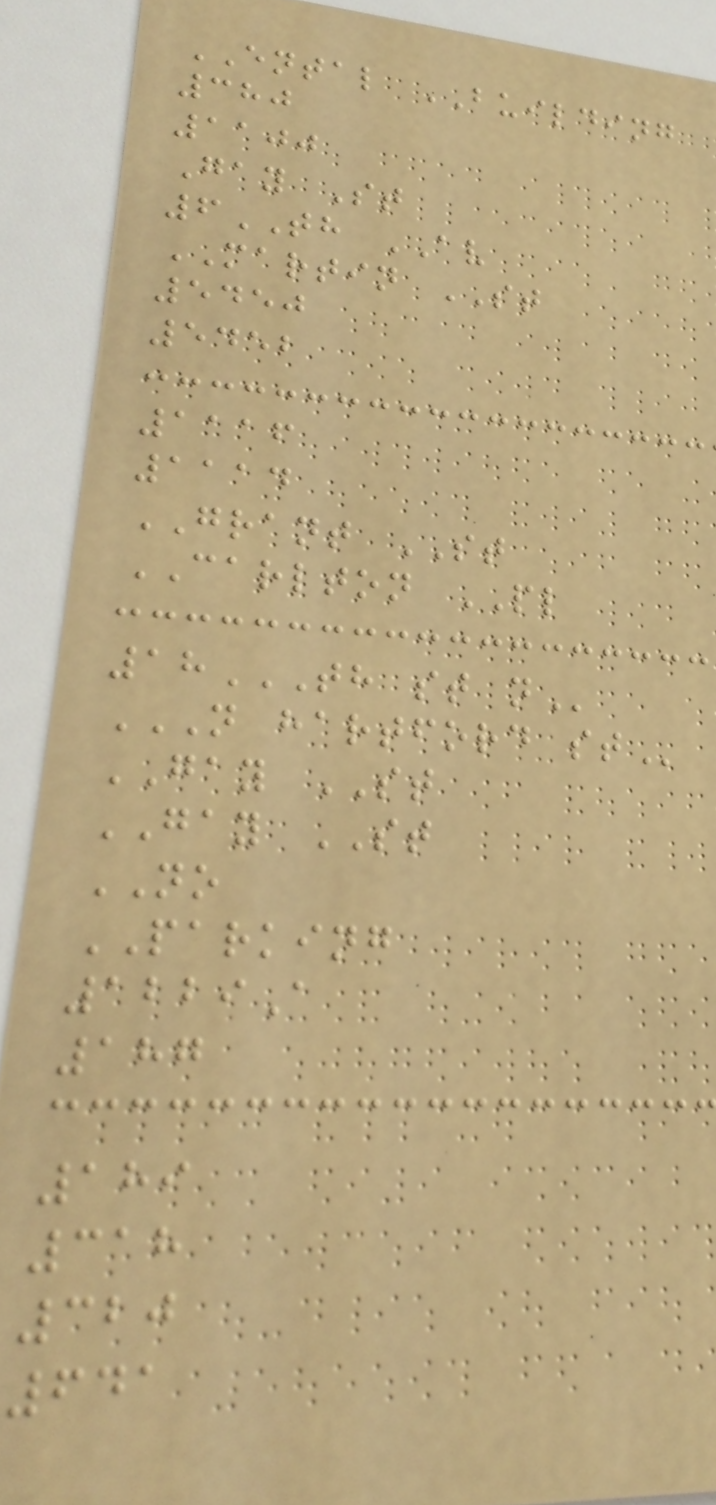ENTAL BUILDING
380
1100
Gay St
6TH AV
MARTIN ST
5450
5452
1116
1114
GRANT ST
CARLTON PL
18TH ST N
N HARTFORD ST
GAY ST
GAY ST
NO
PARKING
1229A
187
189
318
320
641
